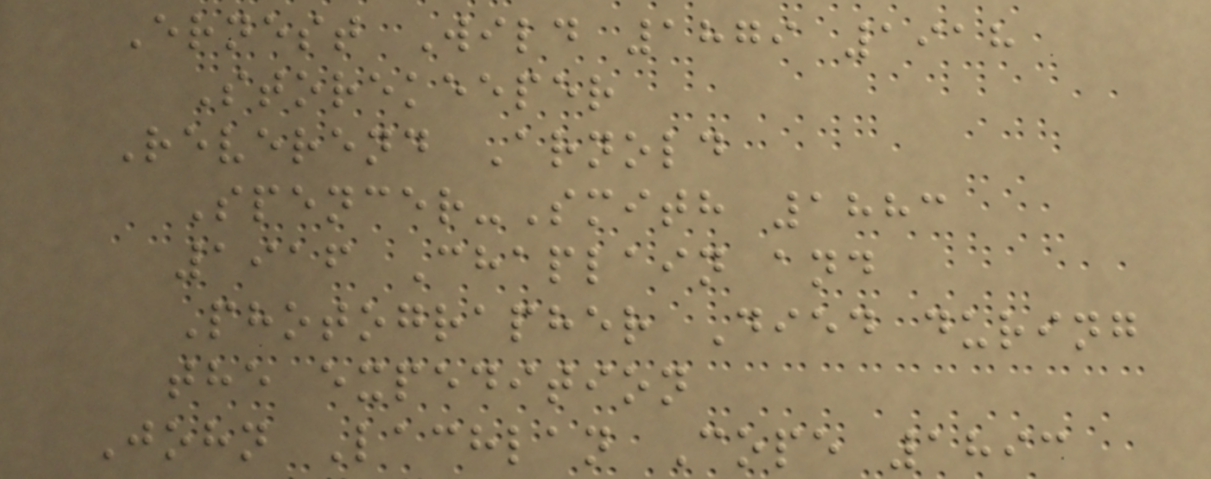Ernest Wild 1879 1918
Storekeeper
Reverend Arnold
Spencer-Smith 1883
1916 Chaplain and
Photographer Died during
the expedition
John Lachlan Cope 1893
